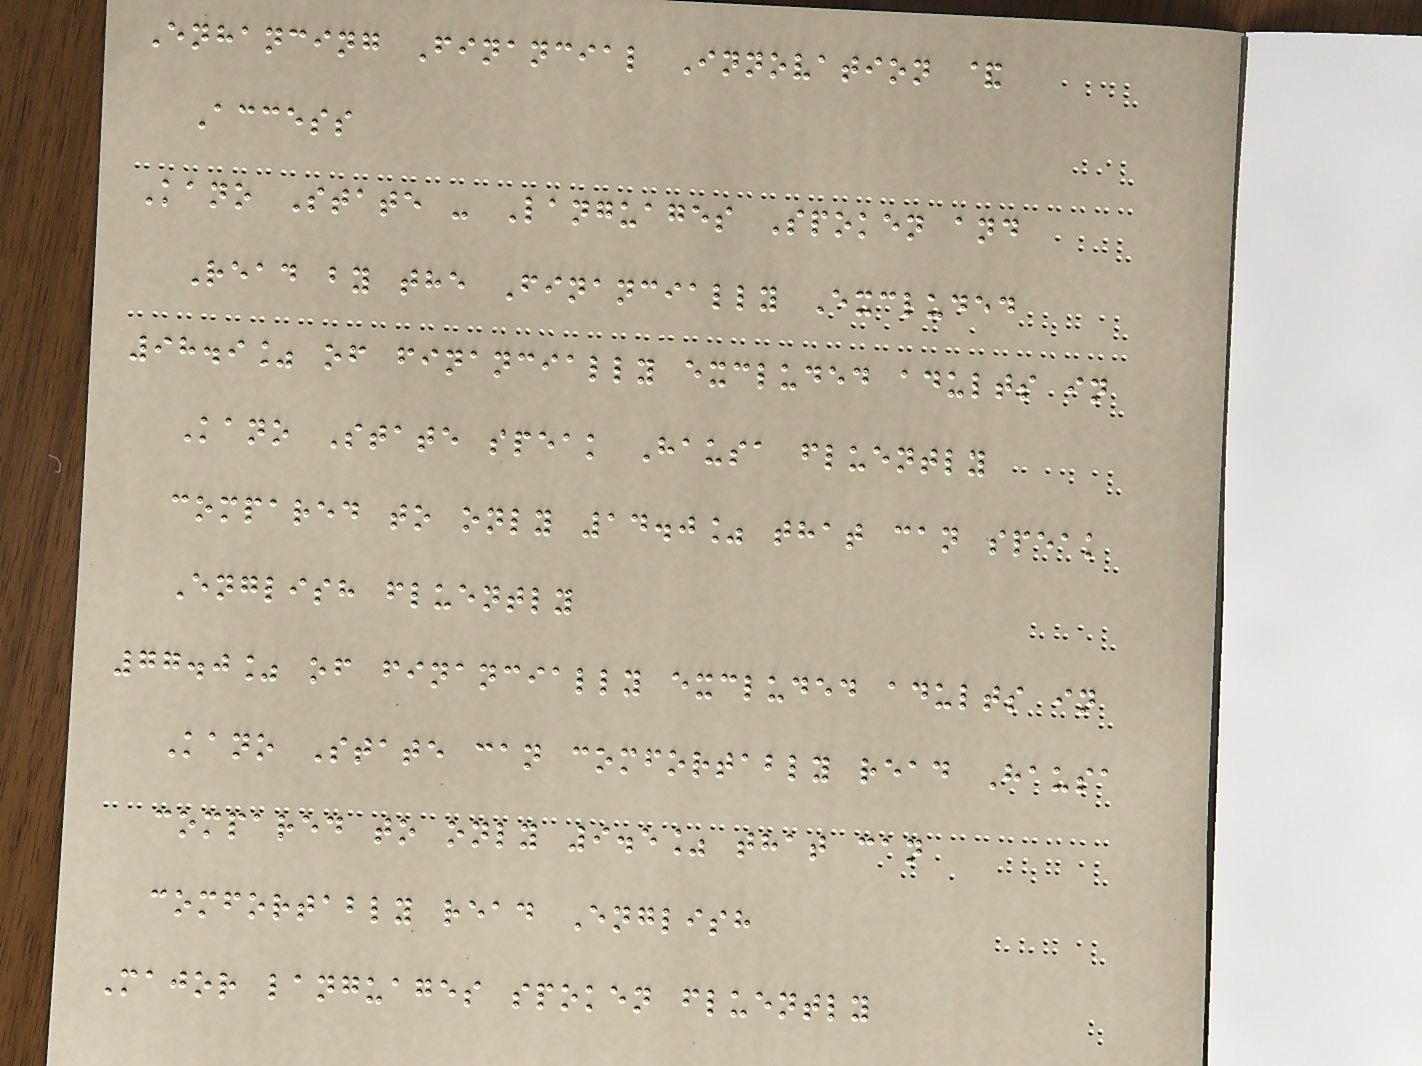Enhancing Financial Innovation &
Access
Kano State - Languages Spoken and
Read by the Financially Excluded
98.9% of financially excluded adults in
Kano State speak Hausa fluently
compared to only 14.0% that can speak
English fluently
77.0% of financially excluded adults in
Kano State can comfortably read Hausa
compared to only 9.5% that can
comfortably read English
Major languages spoken fluently
